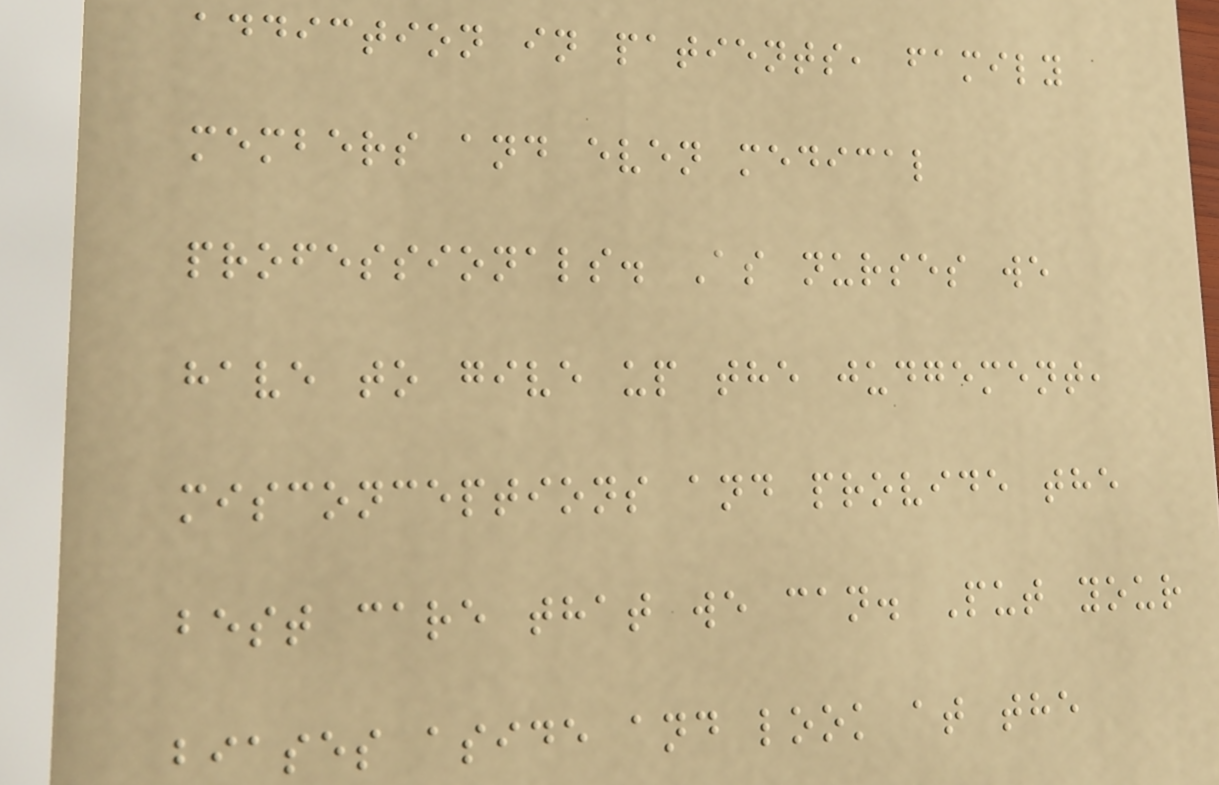addiction in patients, family
members and even medical
professionals. As nurses we
have to give up the judgement,
misconceptions and provide the
best care that we can. Put your
biases aside and look at the
